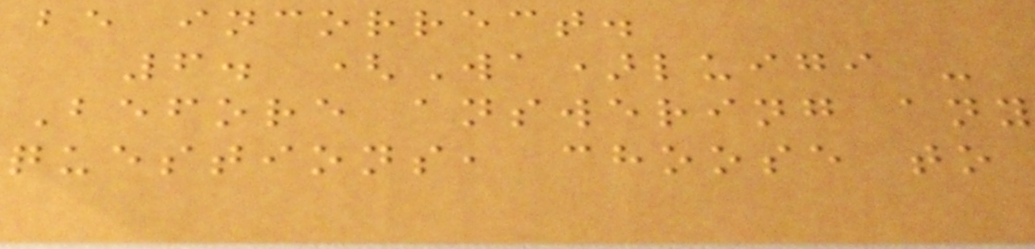be incorrect.
6. (Wa)luigi -
Before answering any
questions, choose to
